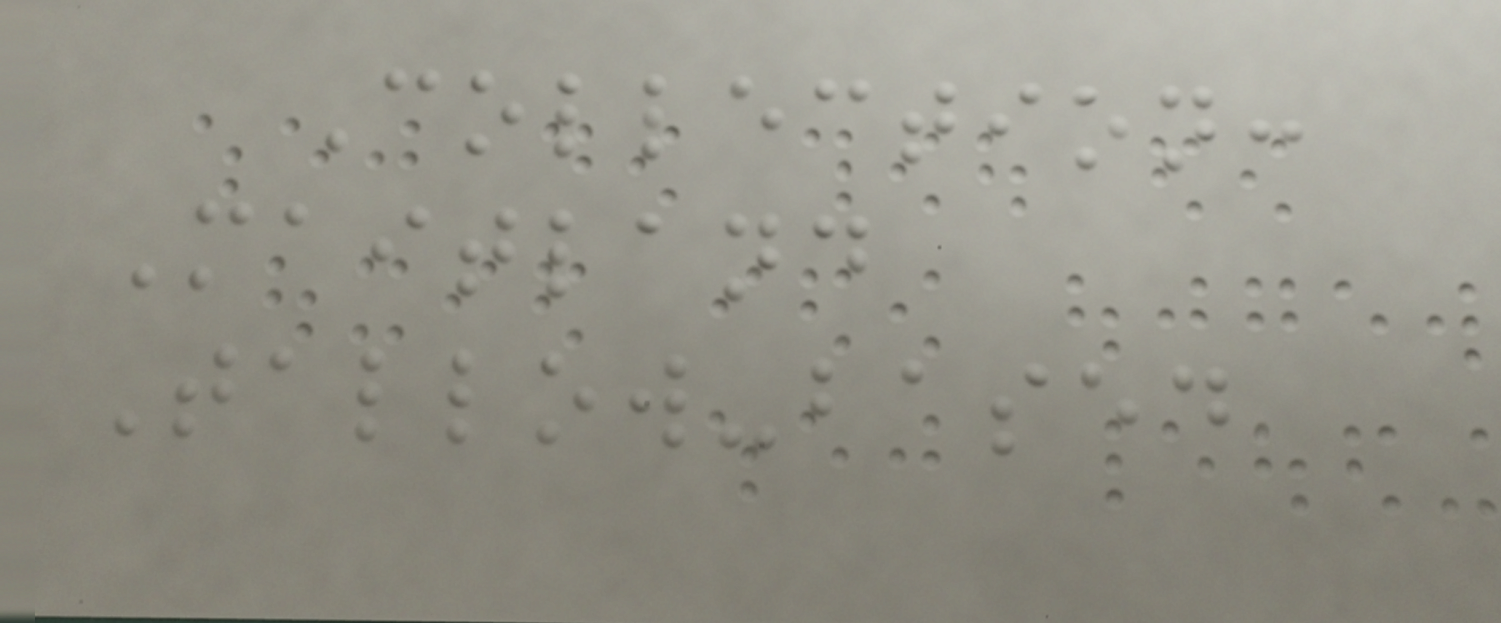Collection:
Maitland
Tallow-based
